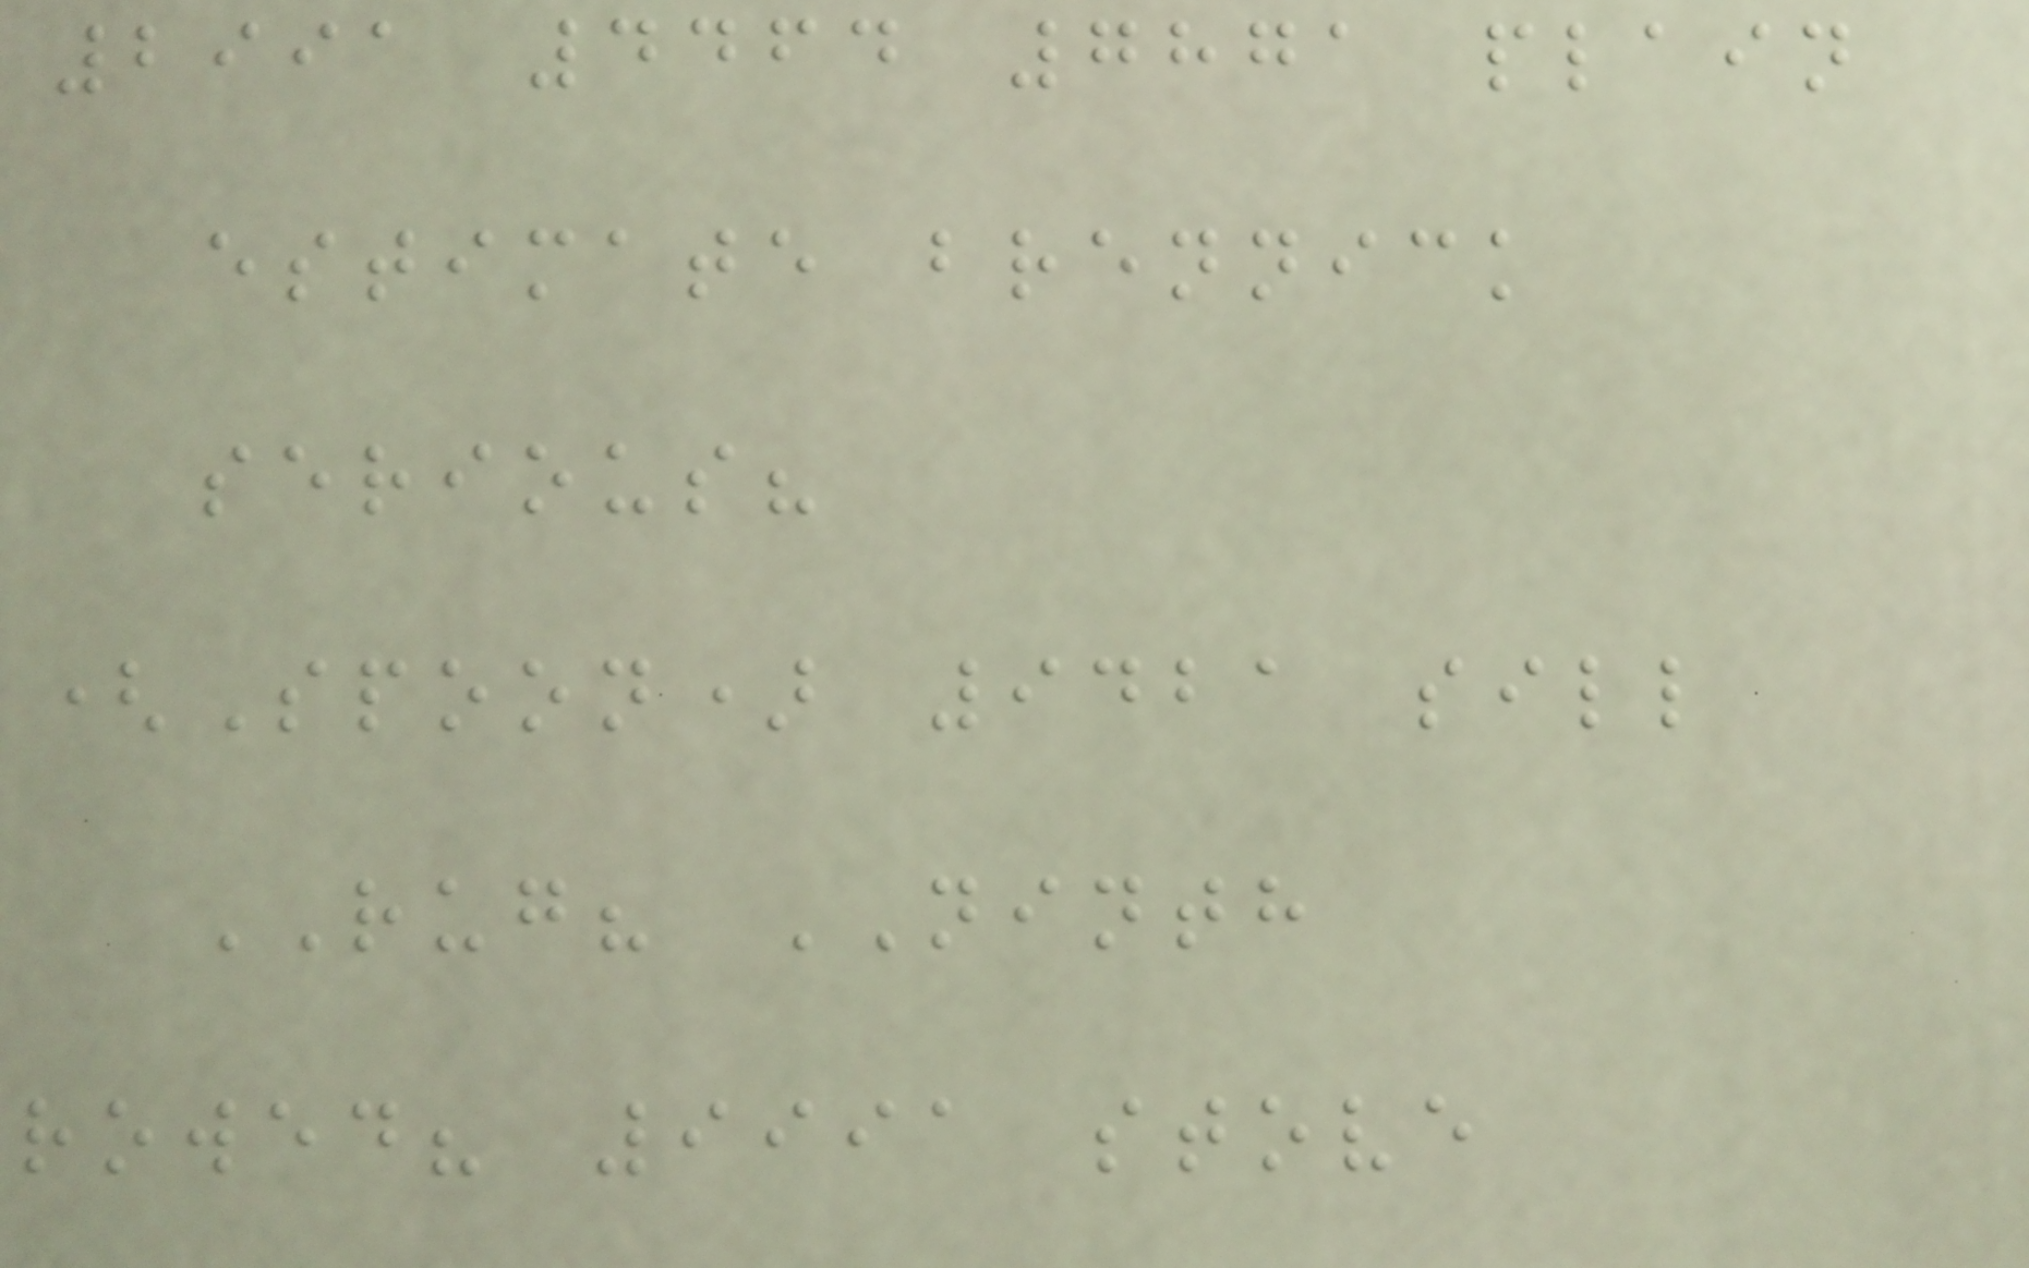2991 4464 7871 plain
estimate brennick
serious?
(Spoon) 9421 sill
RUG? NINTH
rowed? 9991 stove
